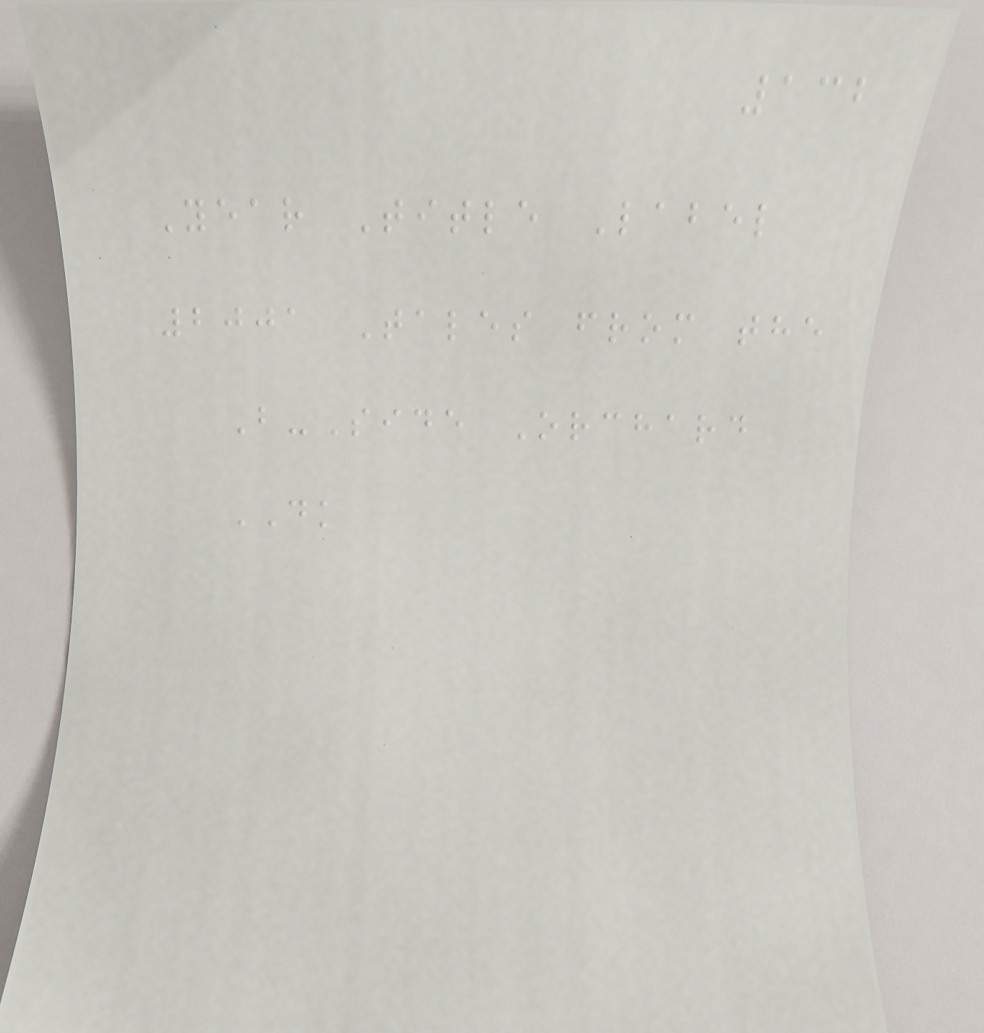132
Year Title Label
2001 Tales from the
B-Side Orchard
DK
